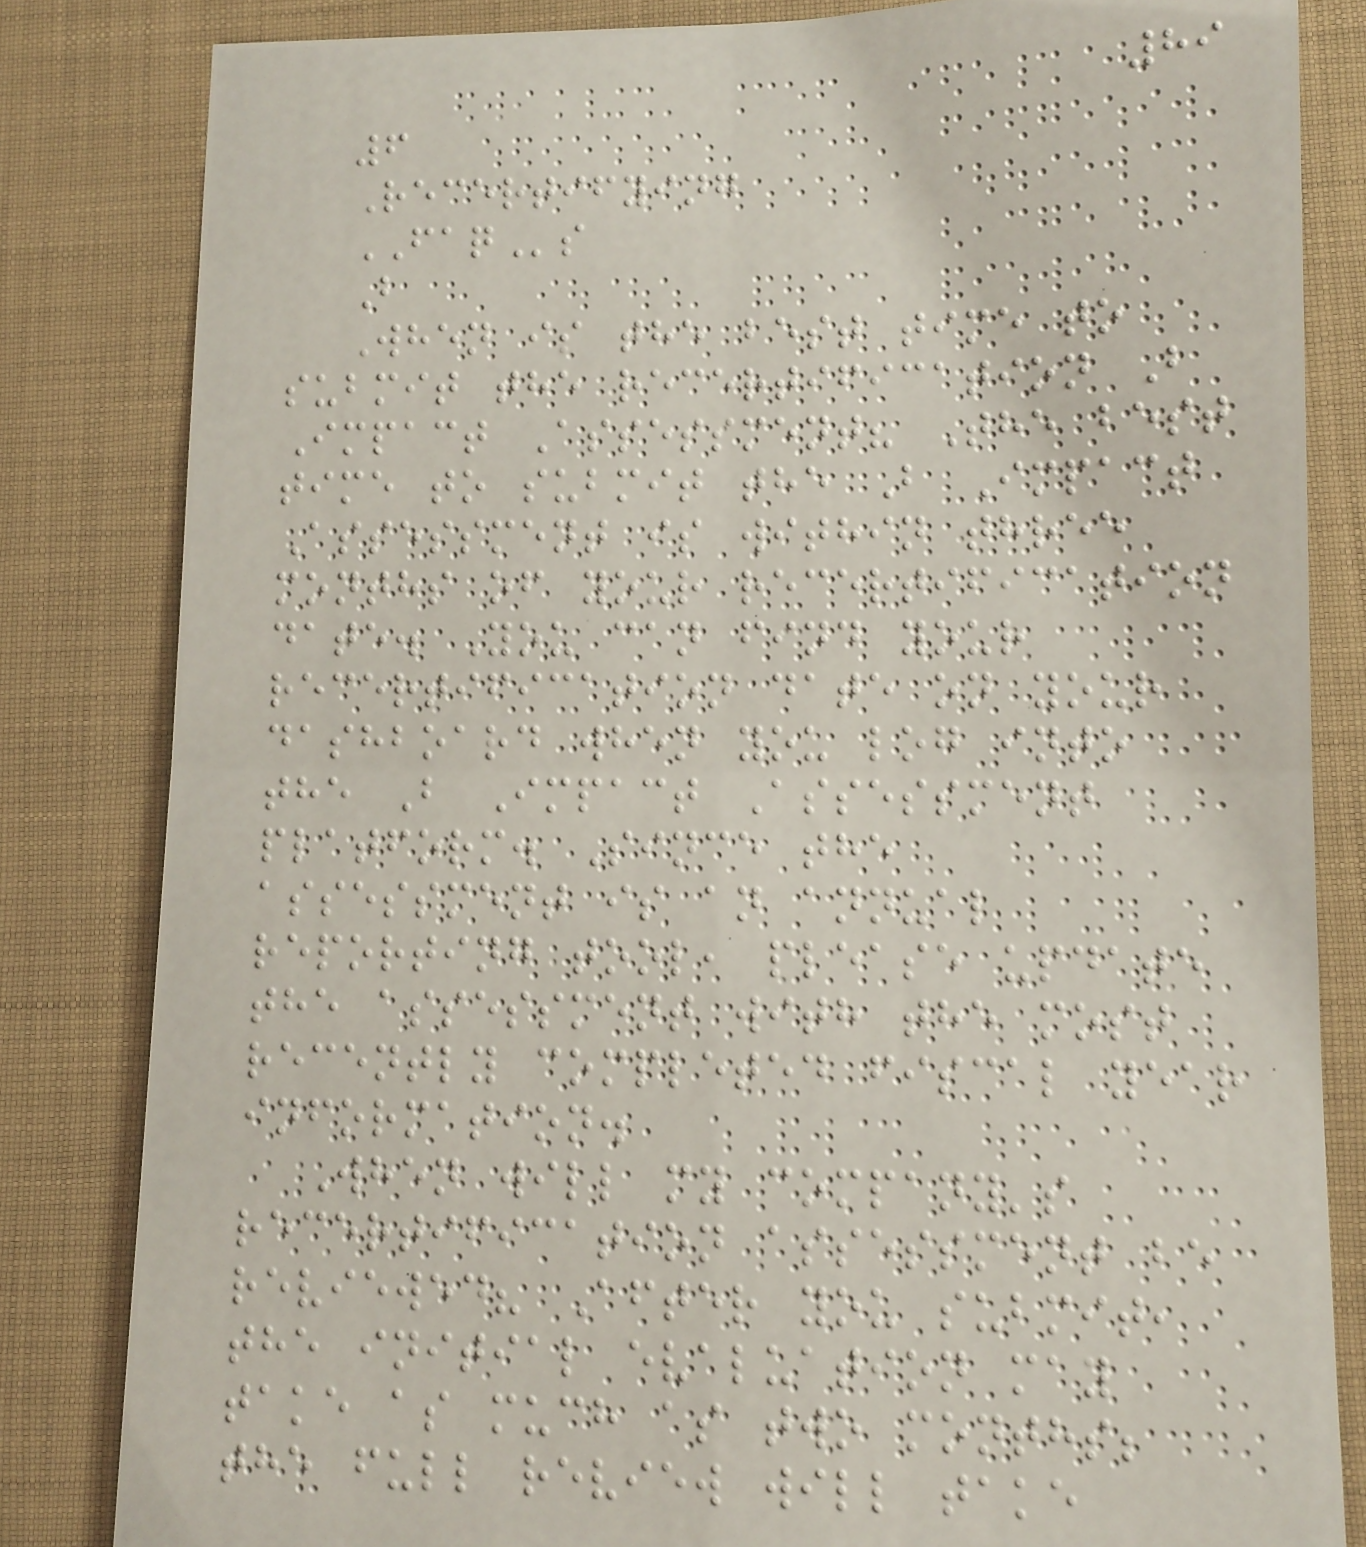89
6
Recertifying
FAQs
B
When is the best time to
submit the recertification B
Impact Assessment? The best
time to submit the B Impact
Assessment is within three
months of your recertification
date. You can find your
recertification date on your
dashboard when you log into
the B Impact Assessment
platform. Since the
assessment is an annual
reporting tool, please update
the assessment with the most
recently completed fiscal year
information.
When will my company's
recertification assessment be
reviewed? After you submit,
the initial evaluation may
take as much as two months;
the full review will take
